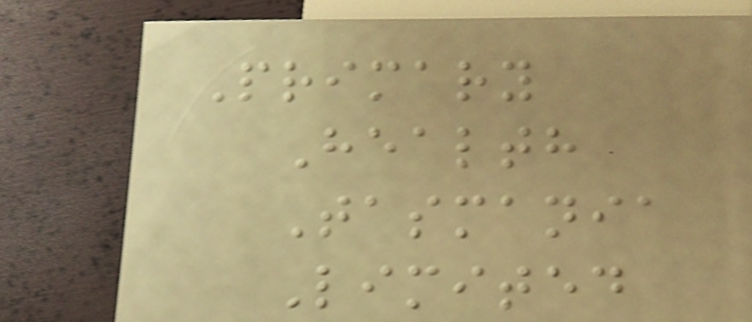Primary
Health
Tasmania
Limited
